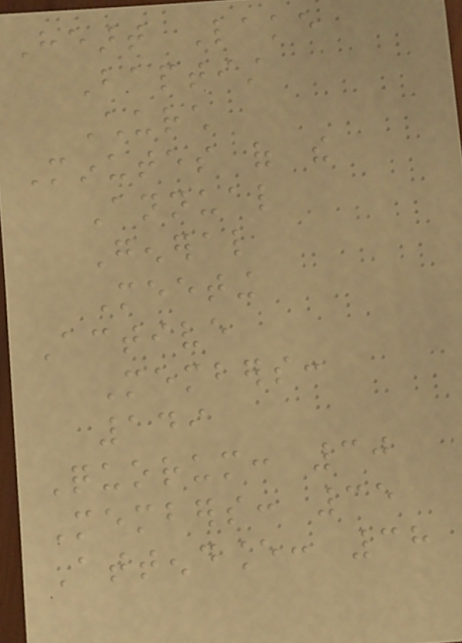Heart Lake
Baptist
Church
Minutes of the
Annual
General
Meeting
Active
Members:
149
Quorum: 30
Members: 35
Attendance: 38
